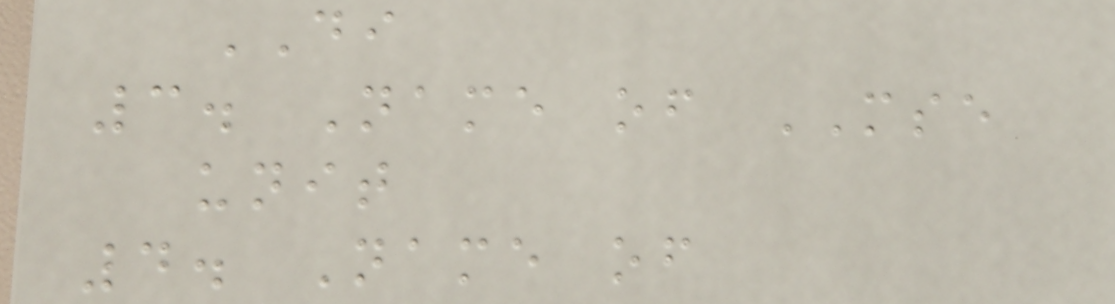DI
3. Name of MSE
unit
4. Name of
